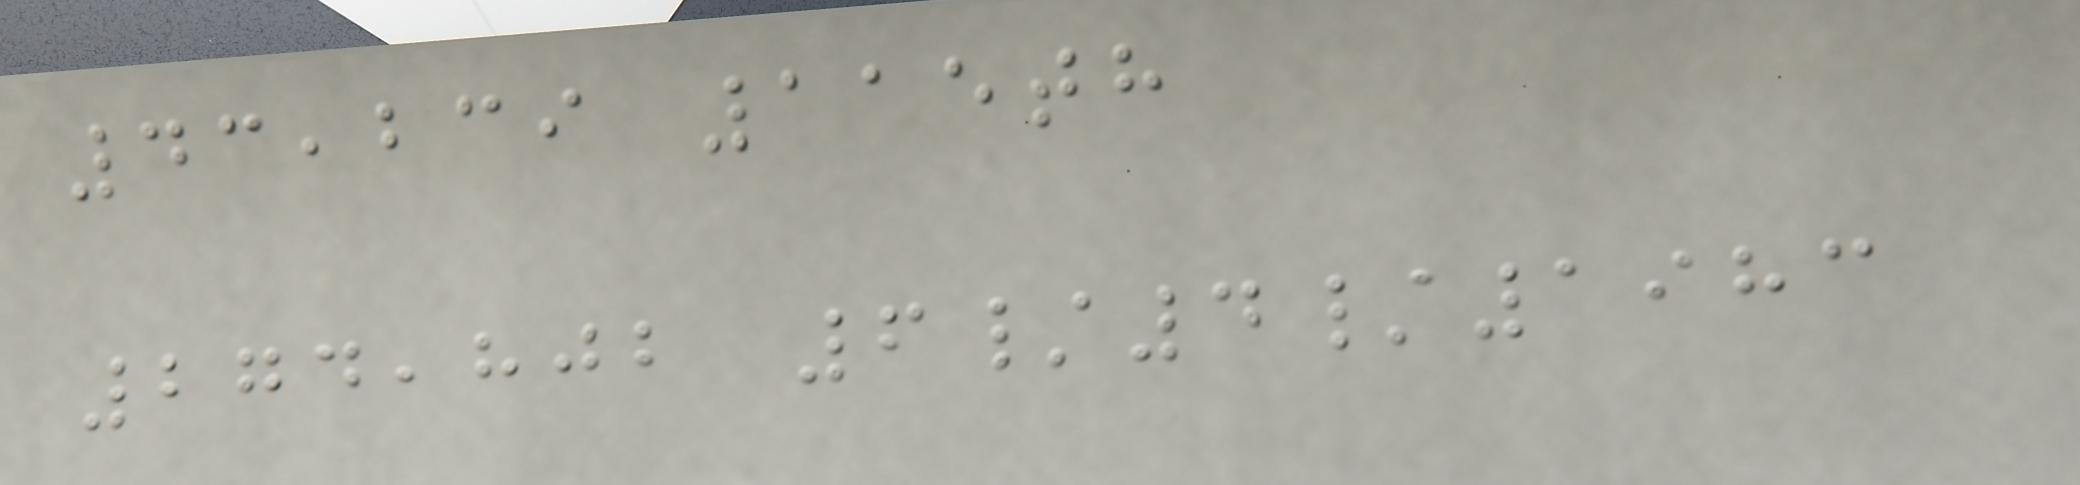43,239 115th
274,802 6/4/1983
